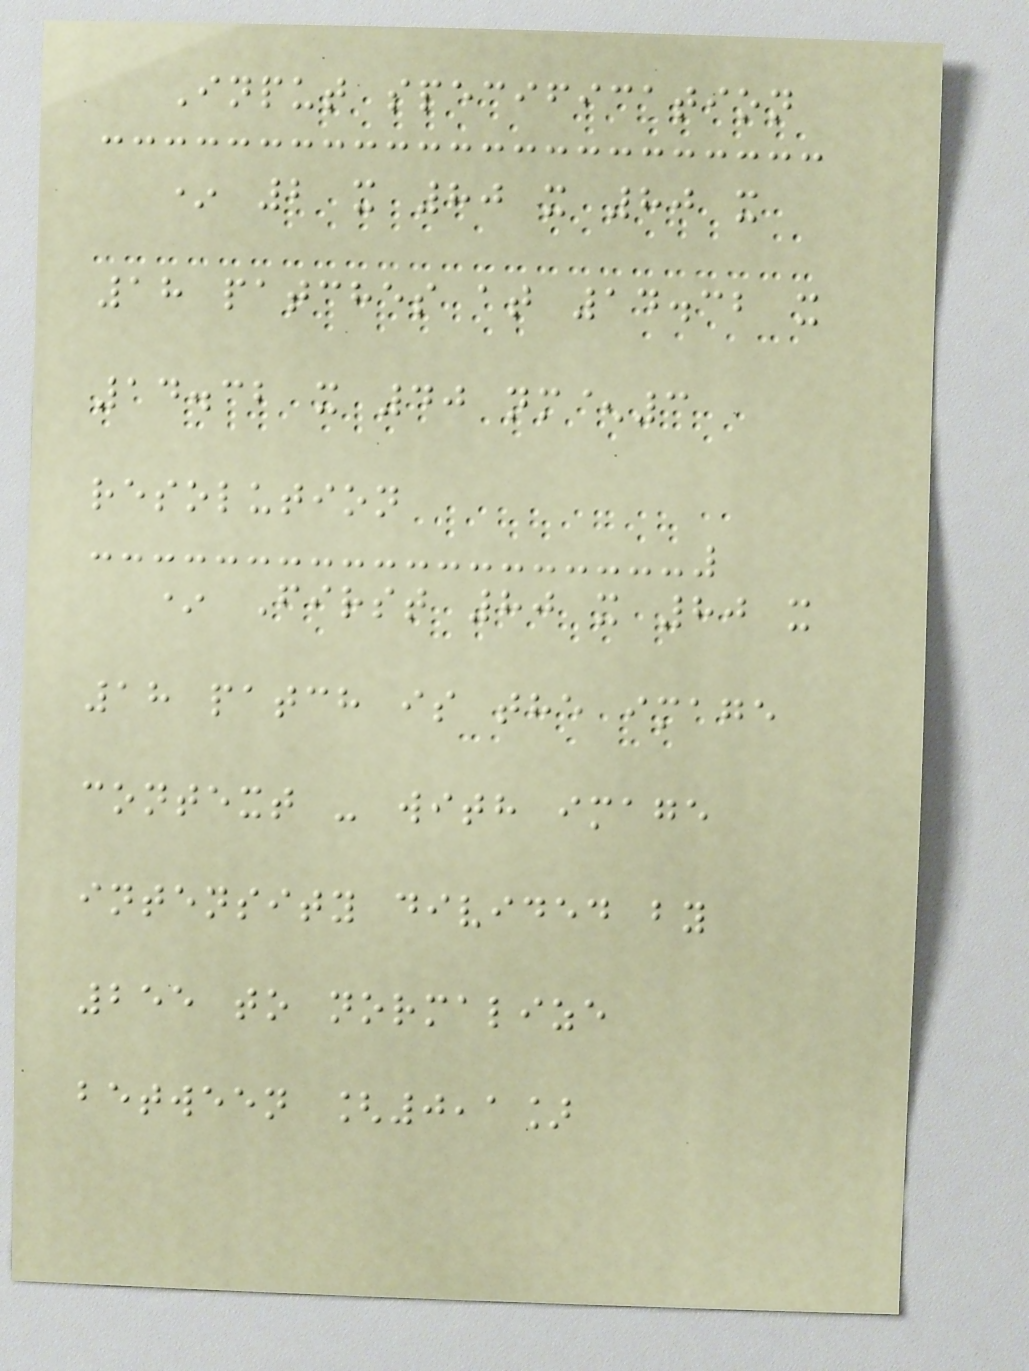Input specification
* 2 x 80 x 80 x
18 patches at 14.32 x
14.32 x 40 nm^3
resolution
* First 80 x 80 x
18 patch is the image
context - with image
intensity divided by
255 to normalize
between [0,1]
